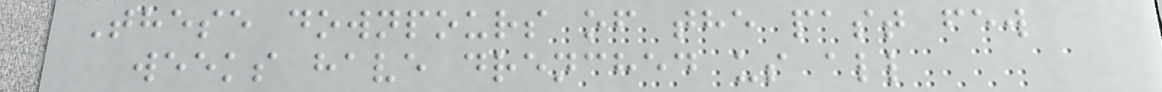These downpours of the past few
weeks have drenched us all
